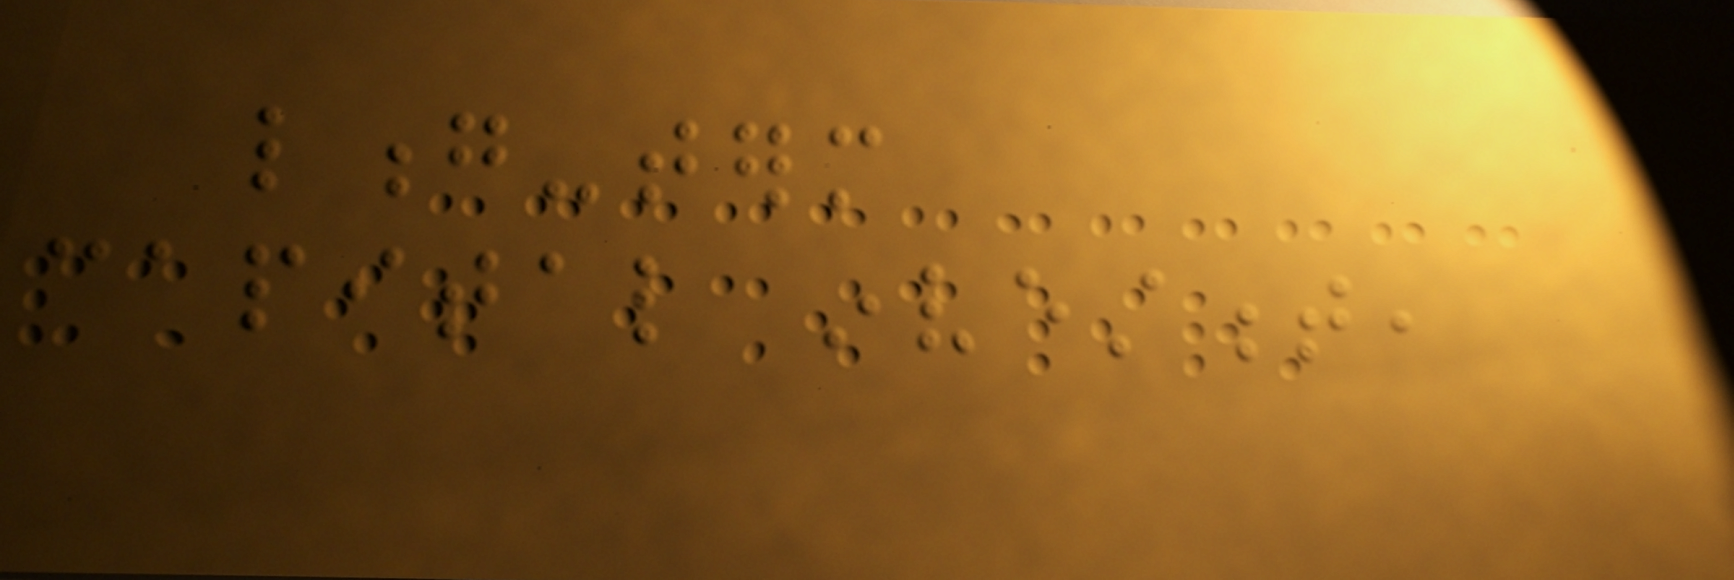long-term
capital investment,
